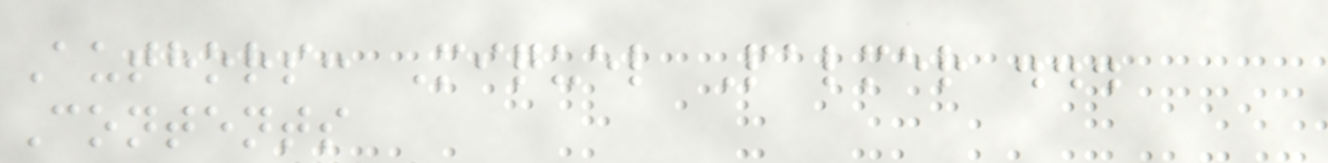Authors: Miquel Palmer ...
Contents
